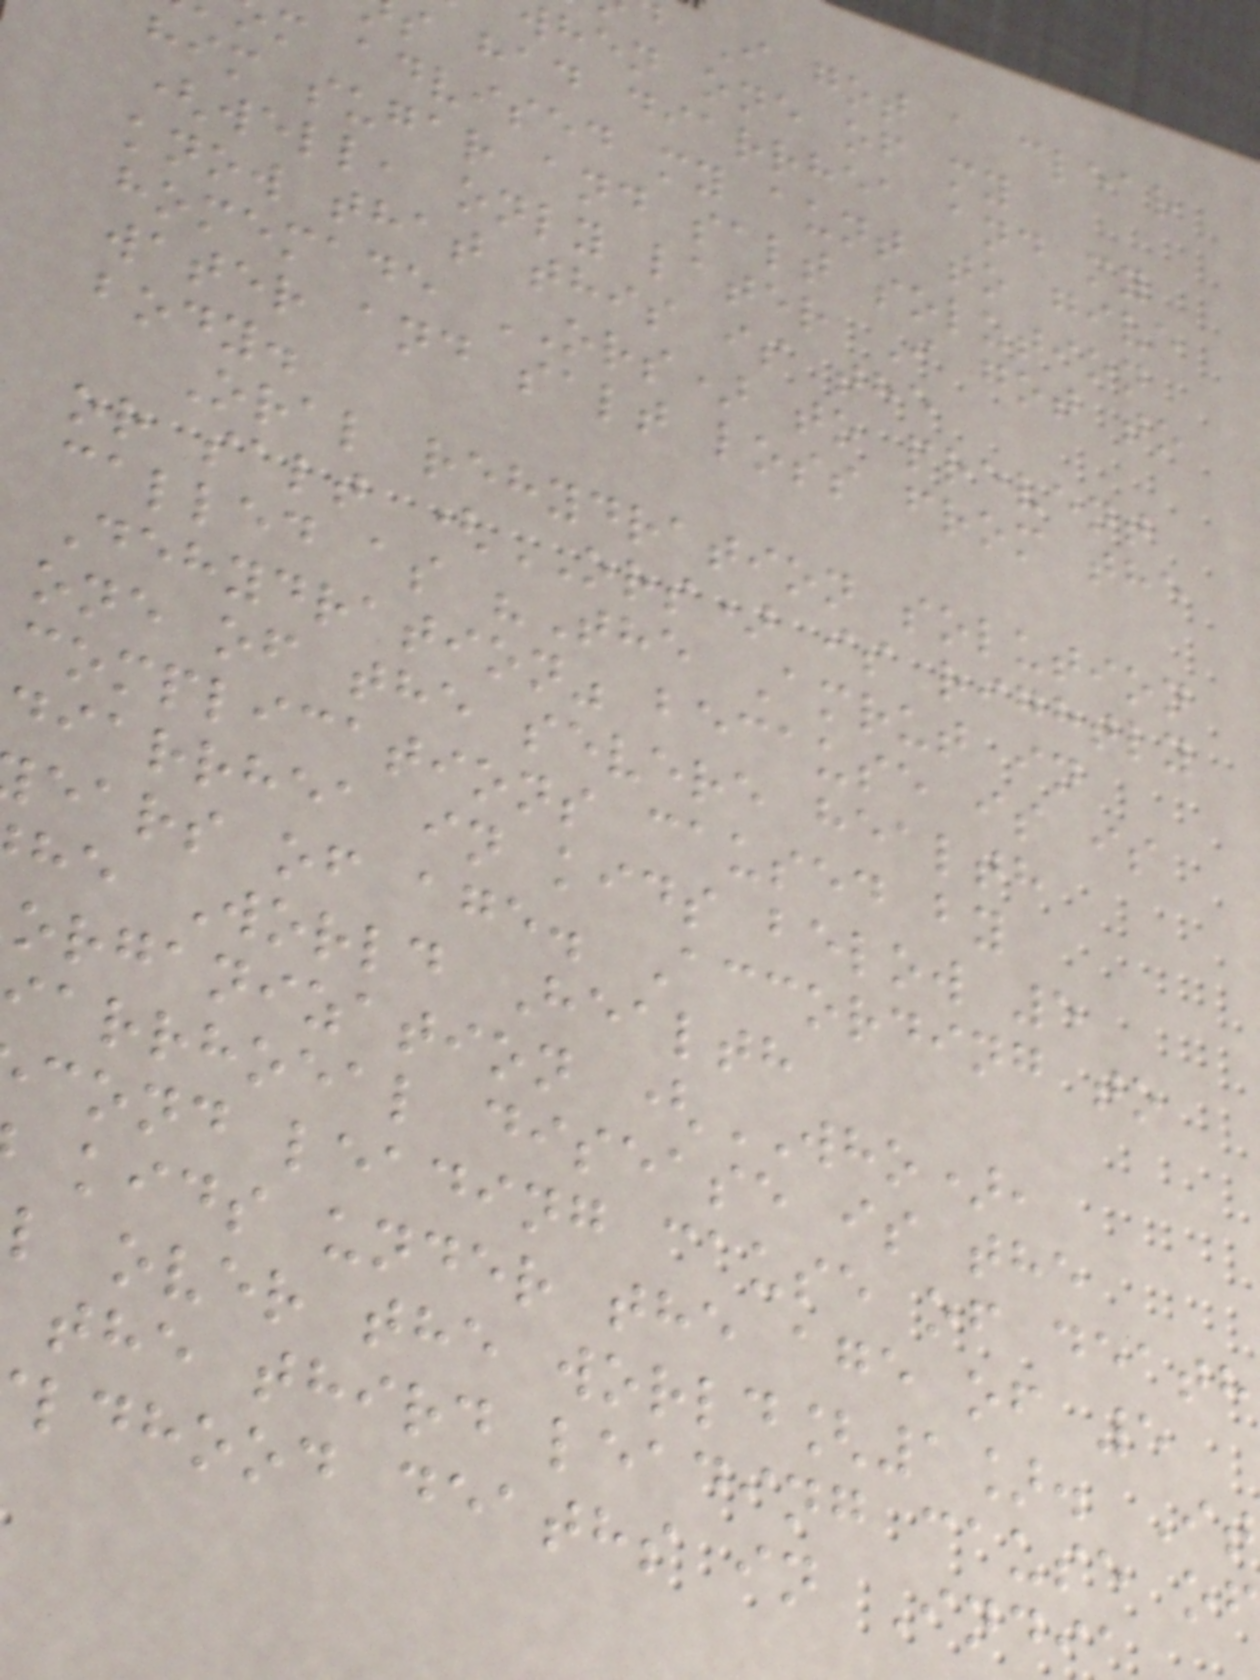I got a clear
hen one of my
s had diarrhea and my
m advised my aunt to give
him sugar and salt solution
(well, only later I got to
know that this is the
homemade ORS) to prevent
water and salt loss from the
body.
Oral rehydration solution
or salt (ORS) is rightly
called as "The Amrut in
Dehydration" because is is
one of the severe health
complications caused by
diarrhea in kids below 5
ears of age. According to
he World Health
organization (WHO),
arrhoeal disease is the
cond leading cause of death
kids under the age of 5
l over the world[1]. It
the third leading cause of
ldhood deaths in Indi
